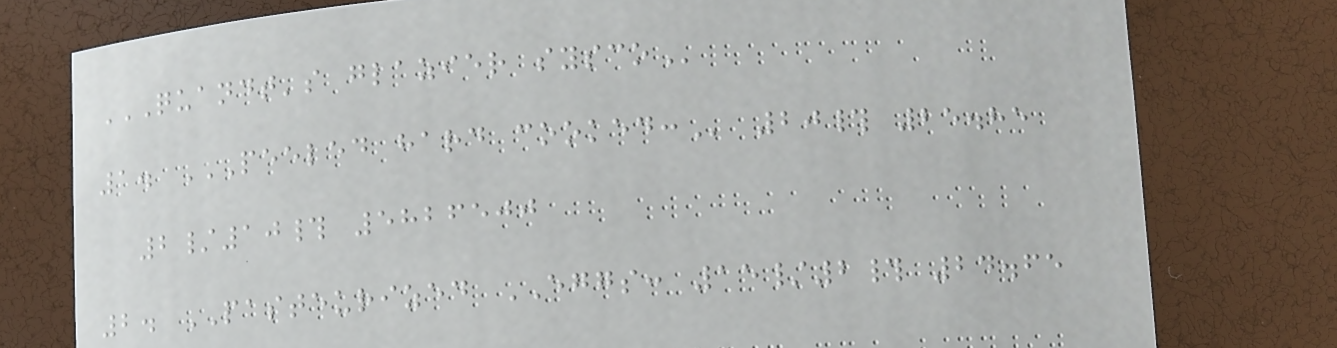QUANDT'S GLAZIER SYSCO
1. PEELED HARD COOKED: 20# 25.85
2/10# 5826500
2. PASTEURIZED EGGS: 15/2# 24.65
